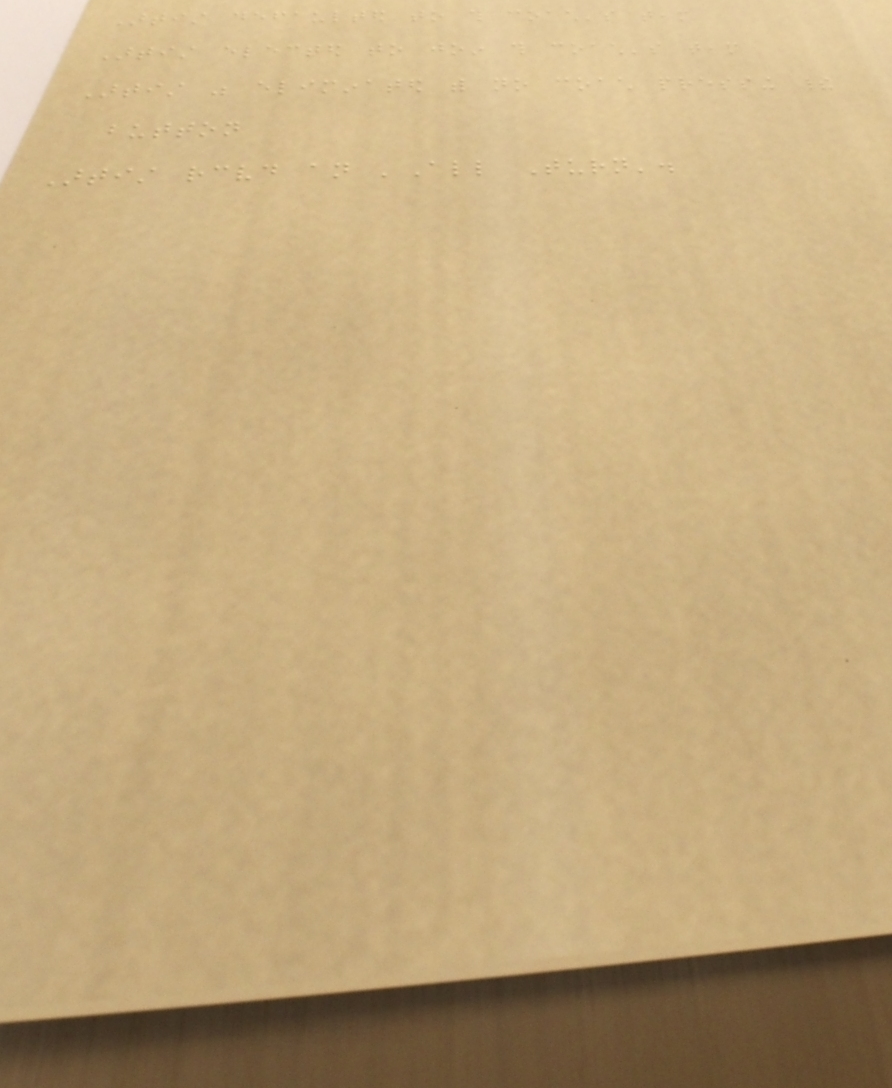Artist defaulted to this coach's team
Artist elected to join this coach's team
Artist was eliminated with no coach pressing their
button
Artist received an 'All Turn'.
